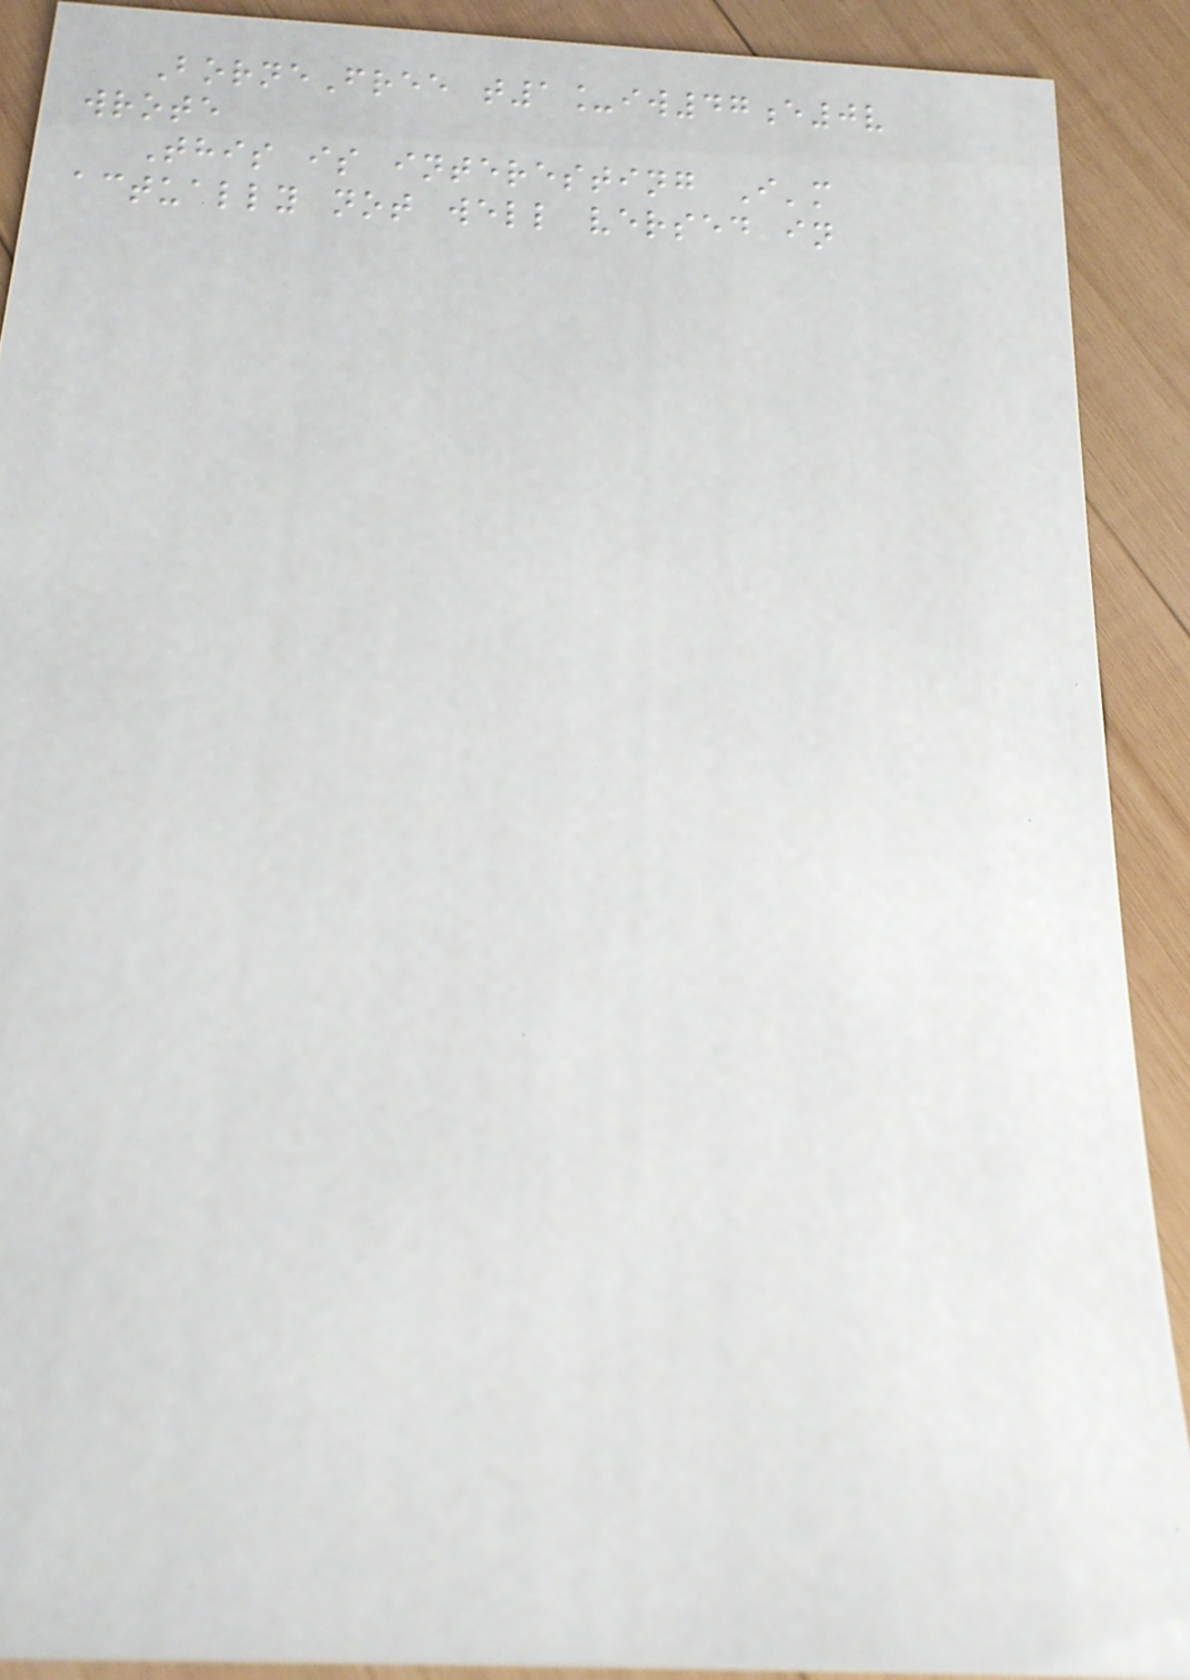BorneFree t1_iw47e0v
wrote
This is interesting I'm
actually not well versed in
